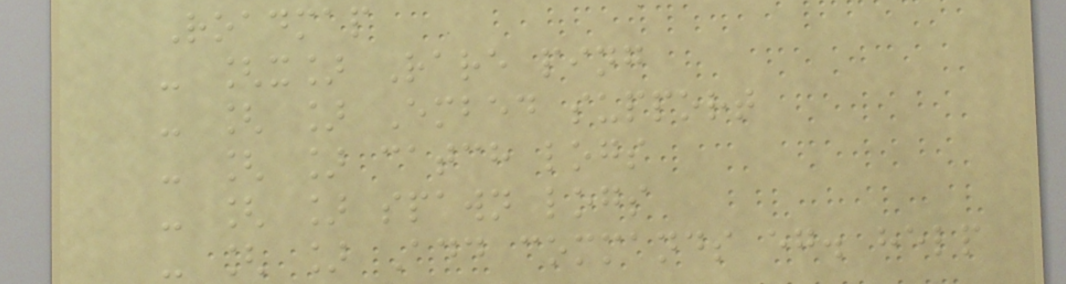Roadmap
- [x] Rare ping
- [ ] Embed support
- [ ] catch logs
- [ ] spawn logs
- [ ] Add commands eg. help
